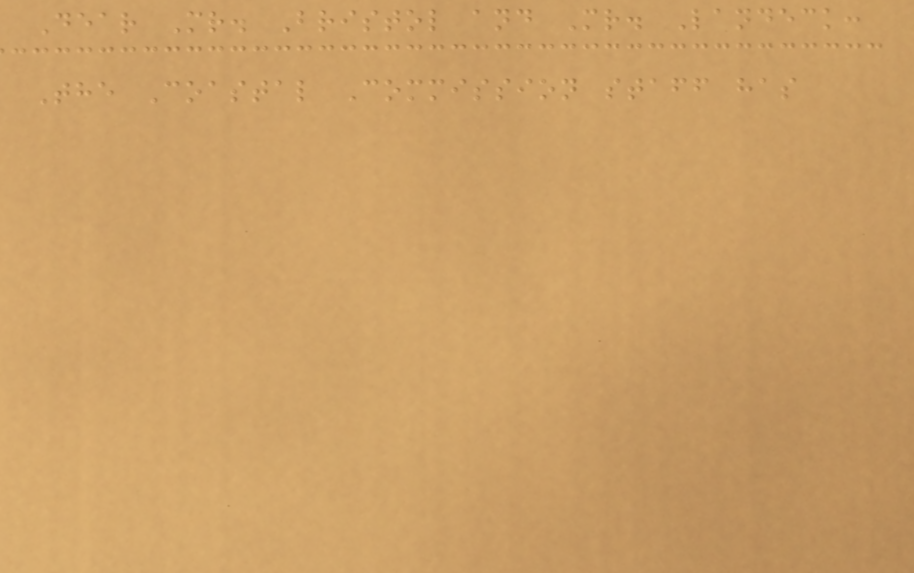Dear Mr. Bristol and Mr. Landeck:
The Coastal Commission staff has
